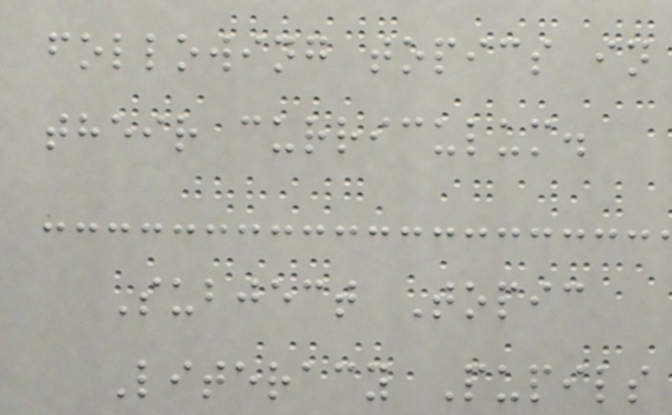following topics in
their curriculum.
Subject Topic
Literacy Pupils
